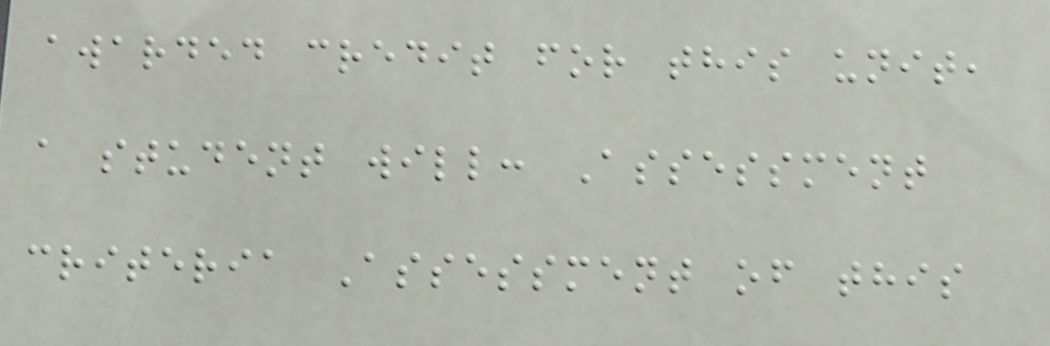awarded credit for this unit,
a student will: Assessment
criteria Assessment of this
